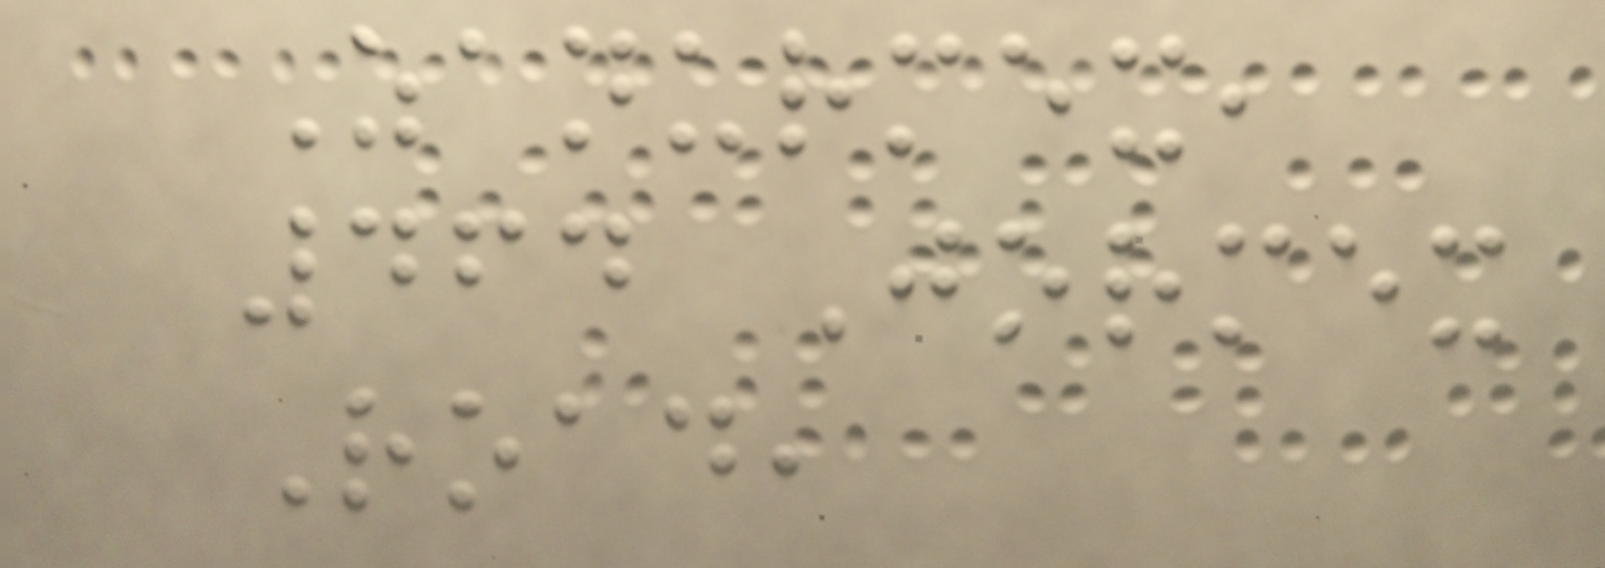Zanurmex,
464 Jormex
Road,
